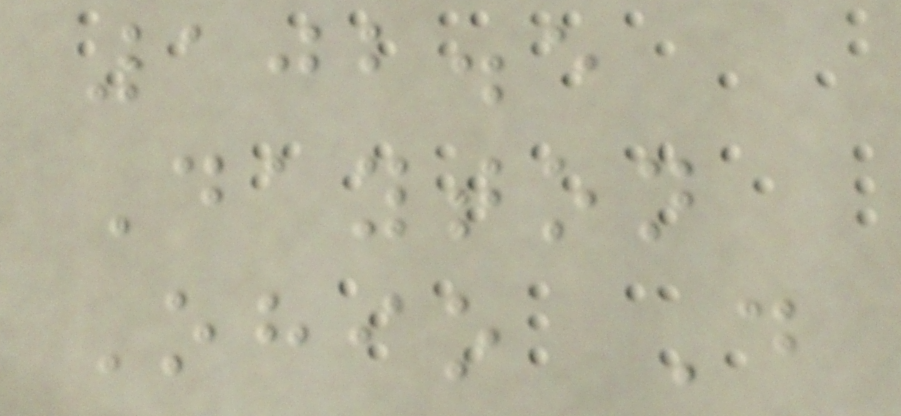102.5
Dayton
Ohio D
